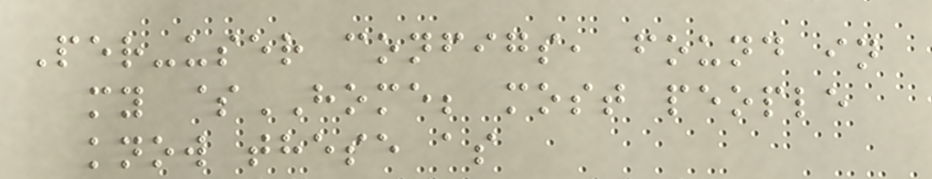Per-user configs, found in
my $HOME; most people
know these as
